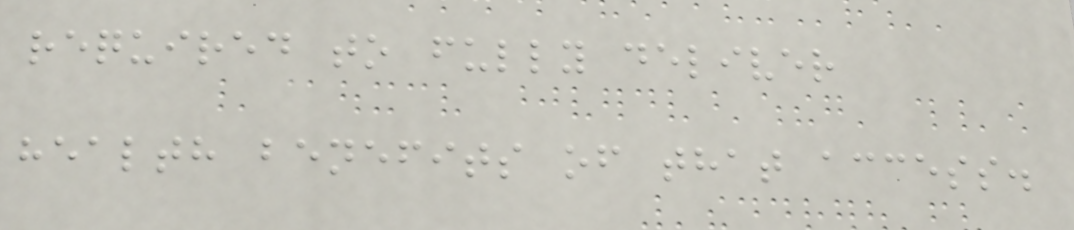required to fully deliver
health benefits of that access.
